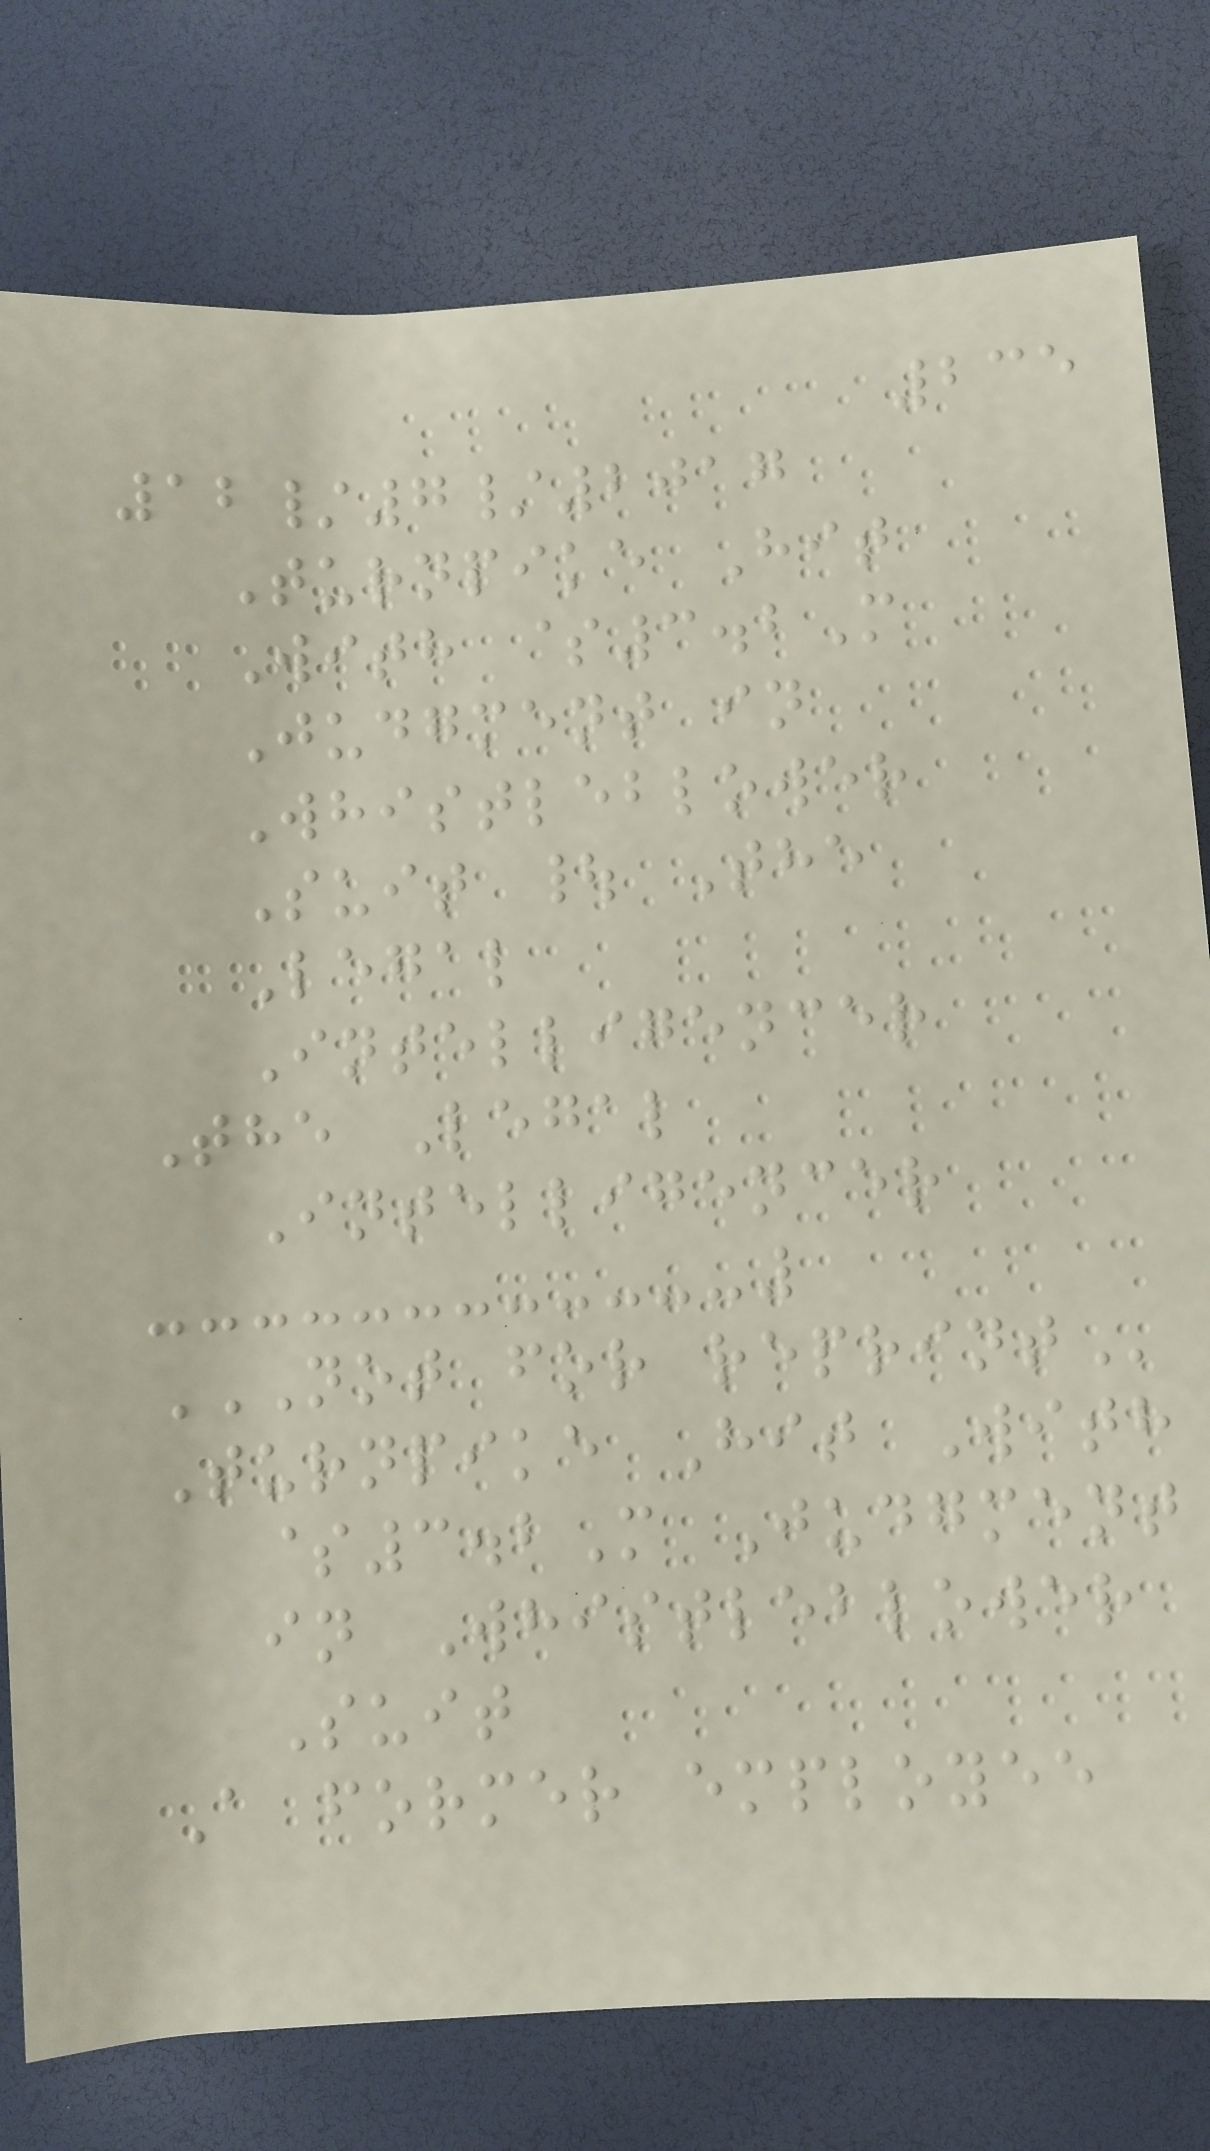235
12/7/2017
Turnpike Hit
With $3.2M
Judgment in
Whistleblower
Suit | The
Legal
Intelligencer
The Legal
Intelligencer
NOT FOR REPRINT
Turnpike Hit With
$3.2M Judgment
in Whistleblower
Suit
A former employee
